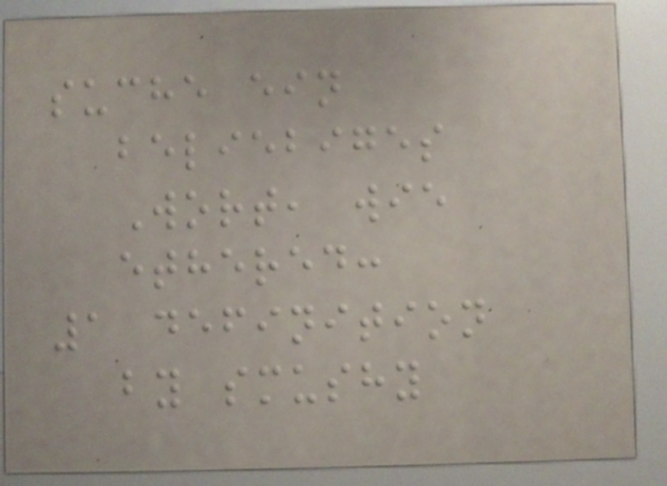suche ein
beliebiges
Wort, wie
ethered:
1 definition
by smushy
